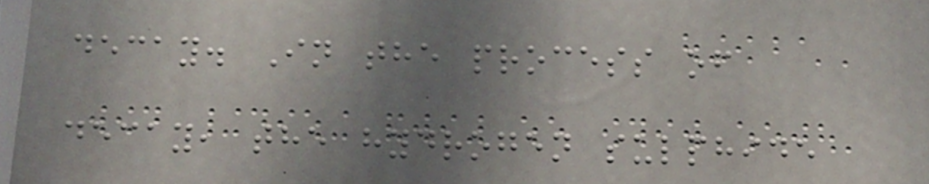decay. In the process of
decay, the hydrogen sulphide
